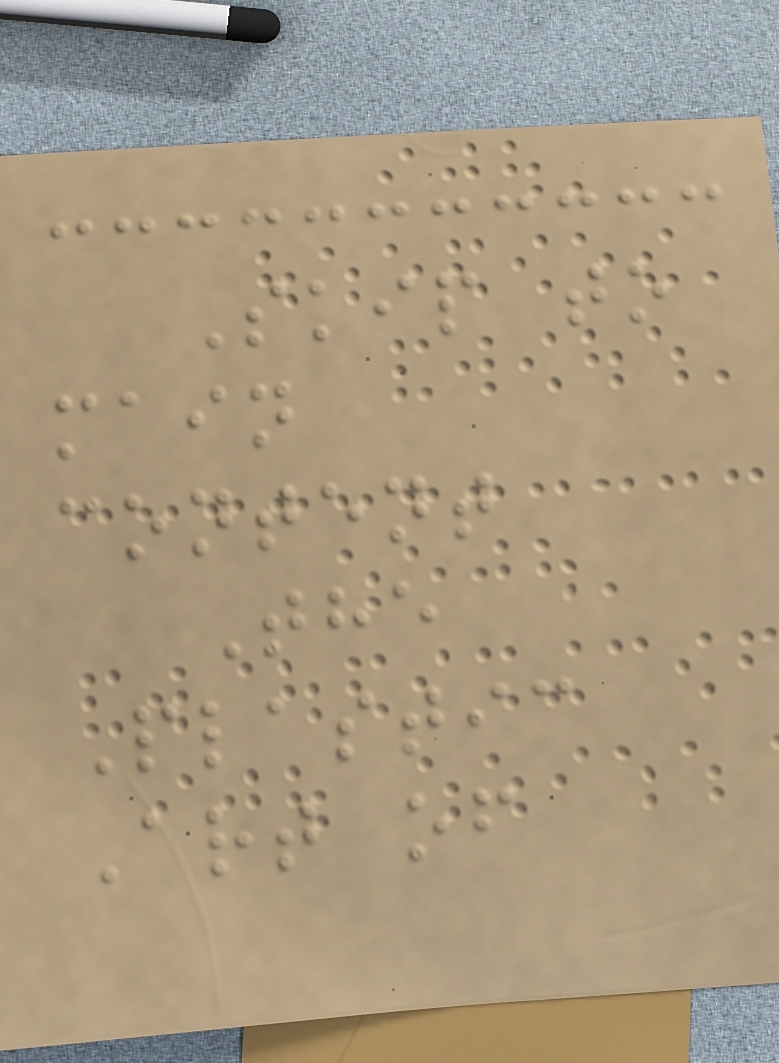Skip to
main
content
The
Plastic
Art of
